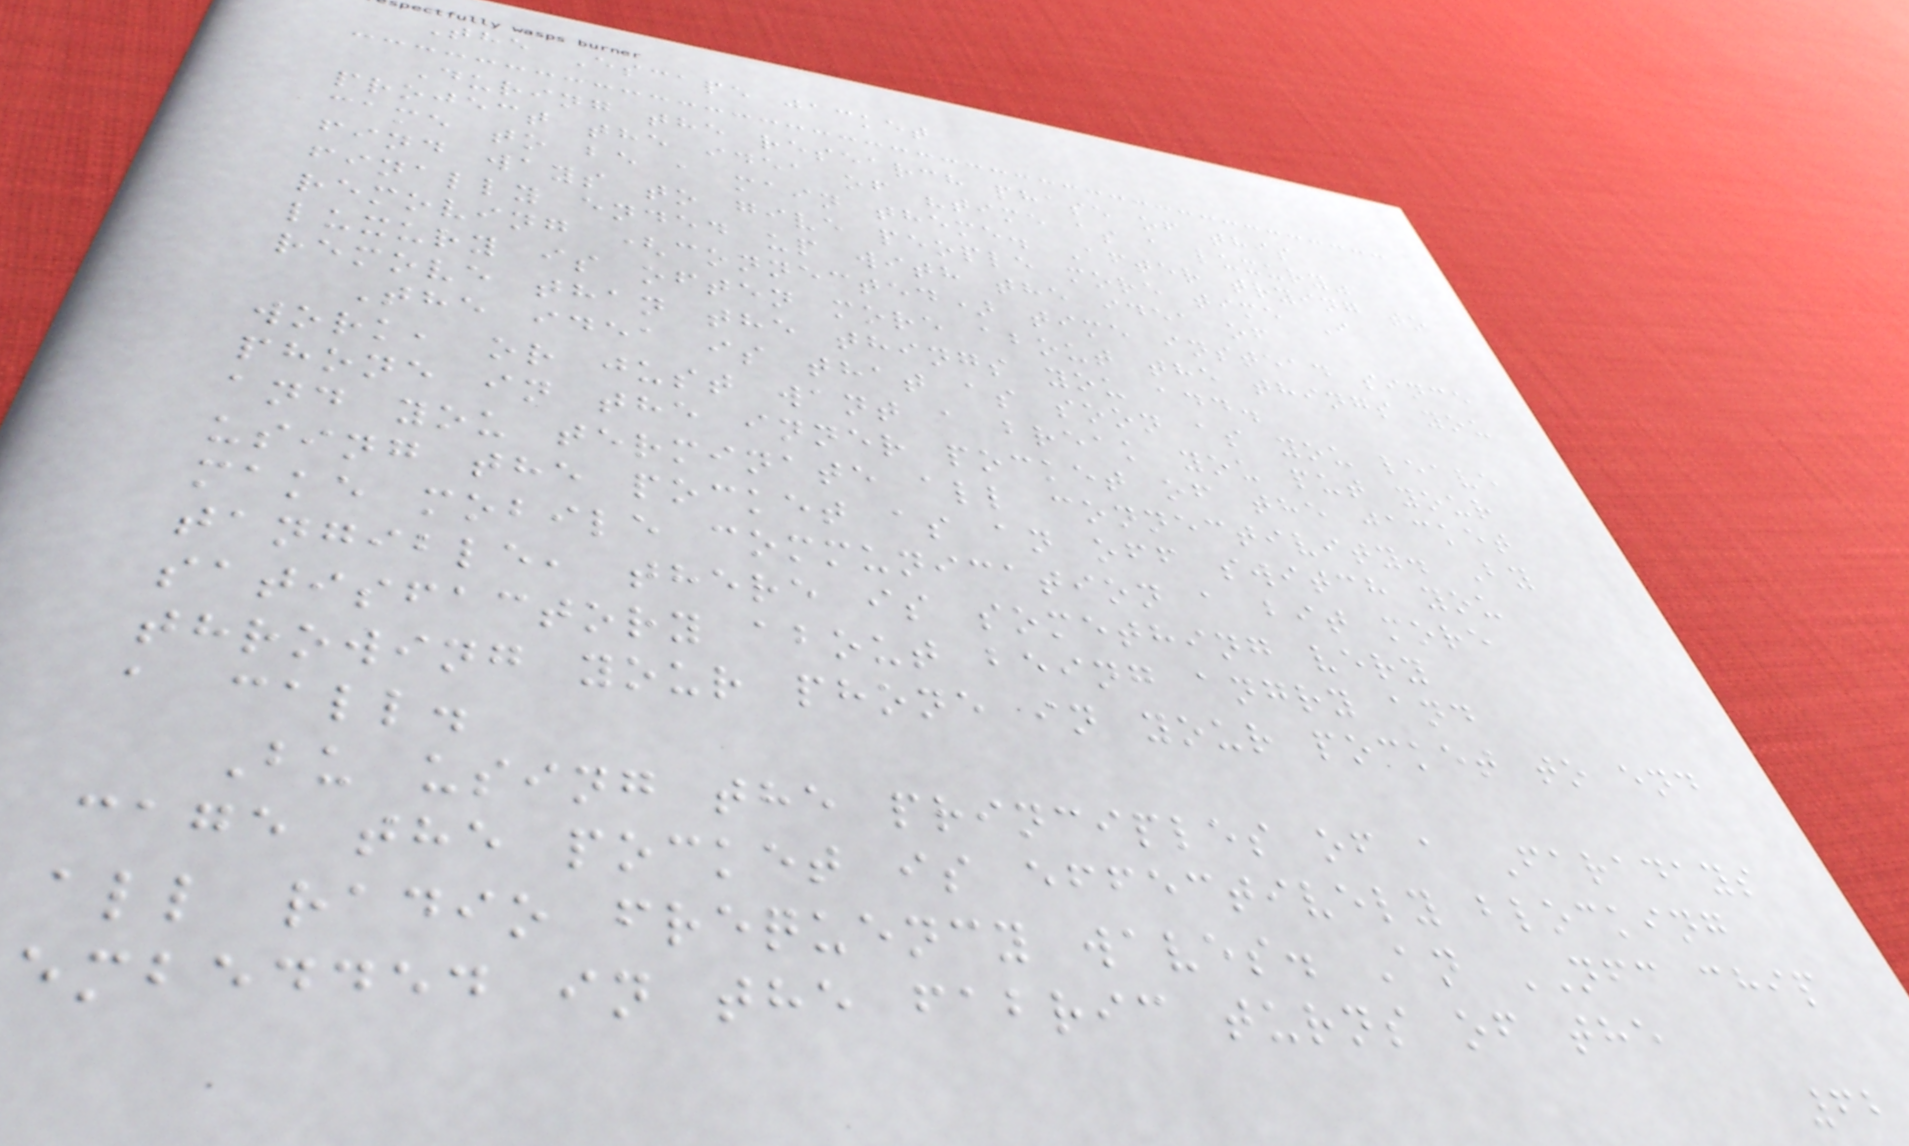The Escape jacket
During the research phase of this
project the idea of "time as a luxury"
came to be a main theme. After trying to
find ways to give people more time I
finally ended up with the idea of
removing (connected) time instead since
luxury is often more about the things you
remove than the things you add.
The idea is that as soon as you leave
work, or just want a break you put your
phone in the inner pocket of the jacket
and you terminate all connectivity. By
using the pocket as an off switch you
make mobile communication a bit more
tangible, there is something very
satisfactory about being angry and
throwing your phone in your pocket to end
a call.
Bu using the principles of a Faradays
cage the pocket is effectively blocking
all radio frequency waves. An NFC chip
embedded in the fabric turns of the
62
